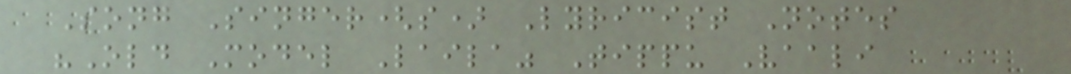Song Singer(s) Lyricist Notes
"Old Model Laila" Tippu Vaali
